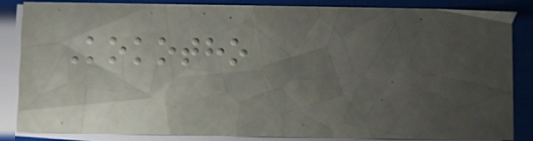Kokotho
